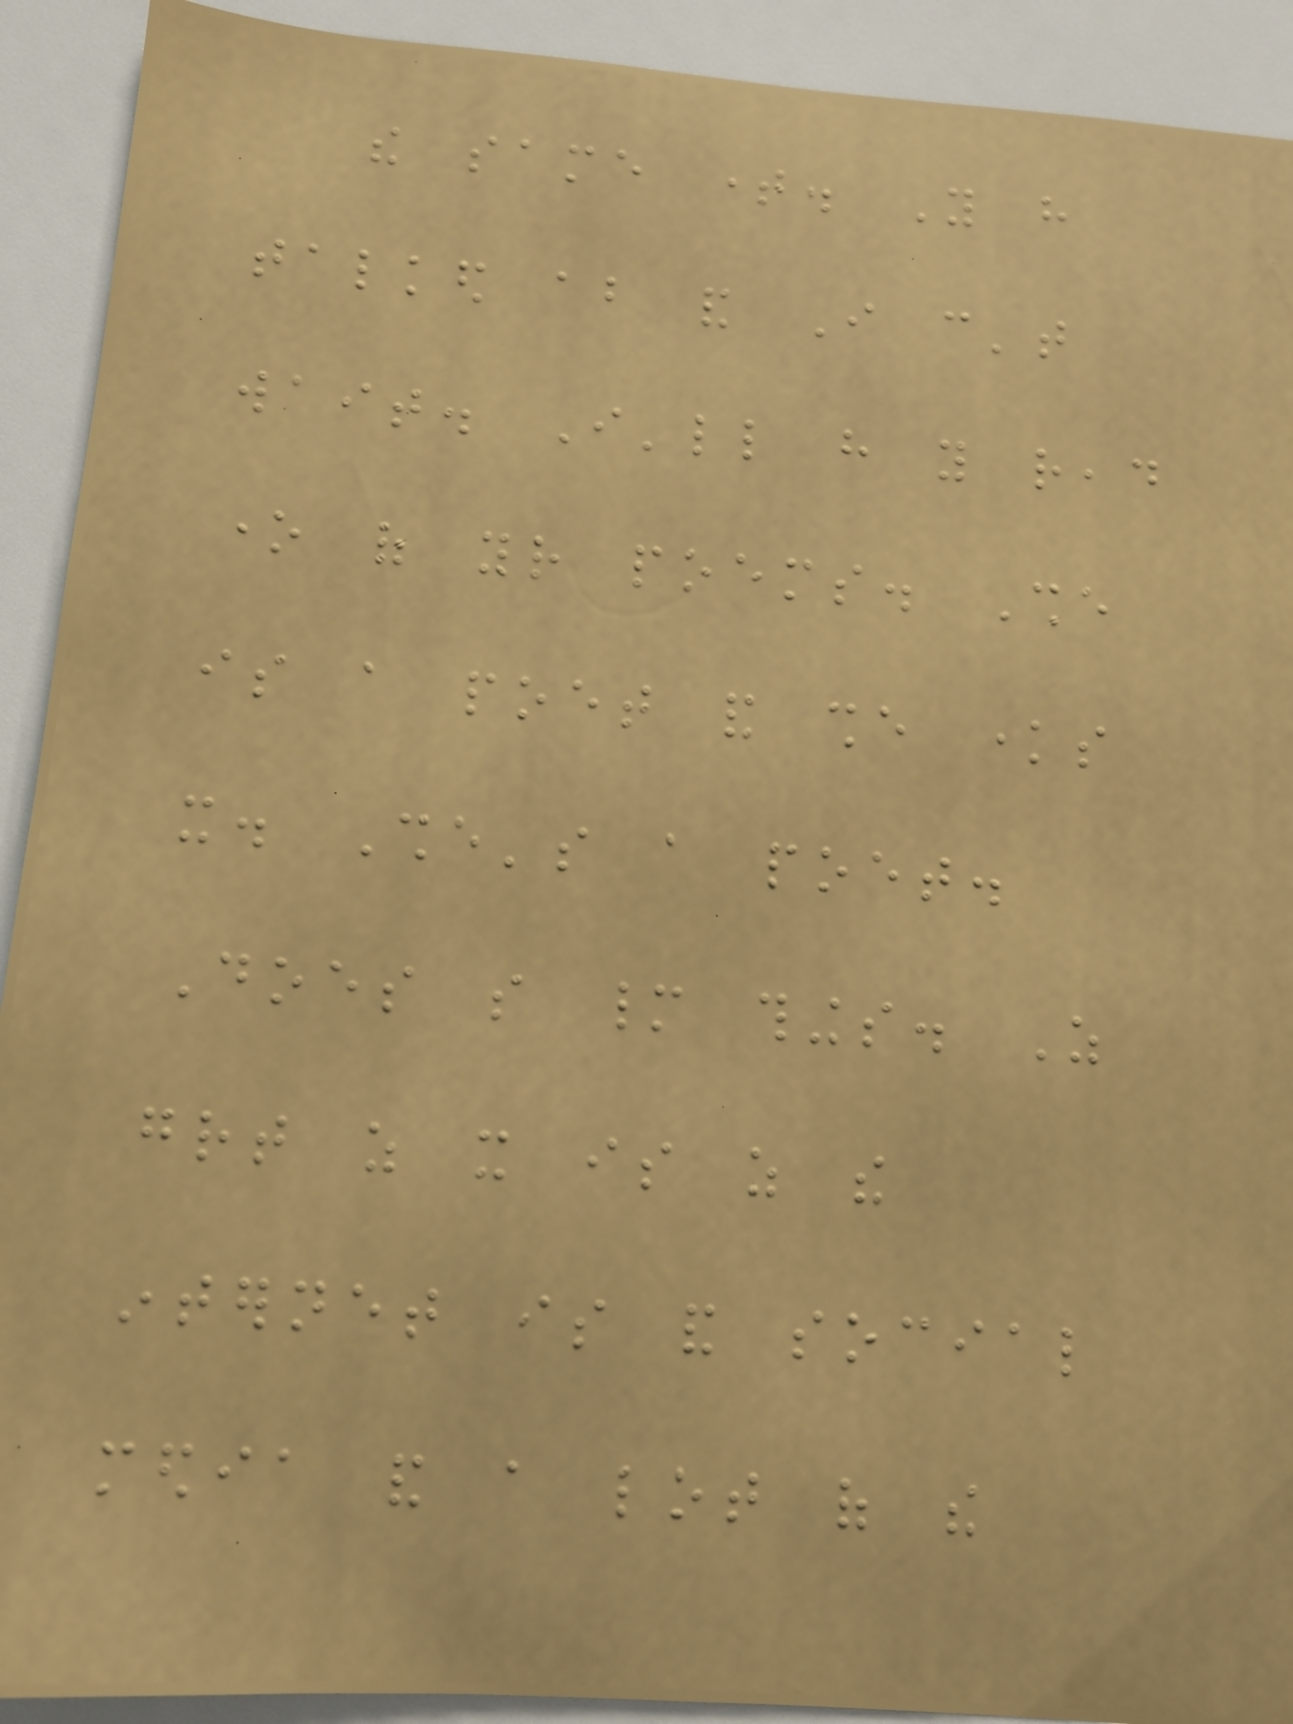the same time. You have
talked about and I can't
wait. I'll have you read
one of your poems. She
is a poet and she knows
it. She's a poet.
Does so many things. As
great as it is as the
internet is and social
media and a lot of the
